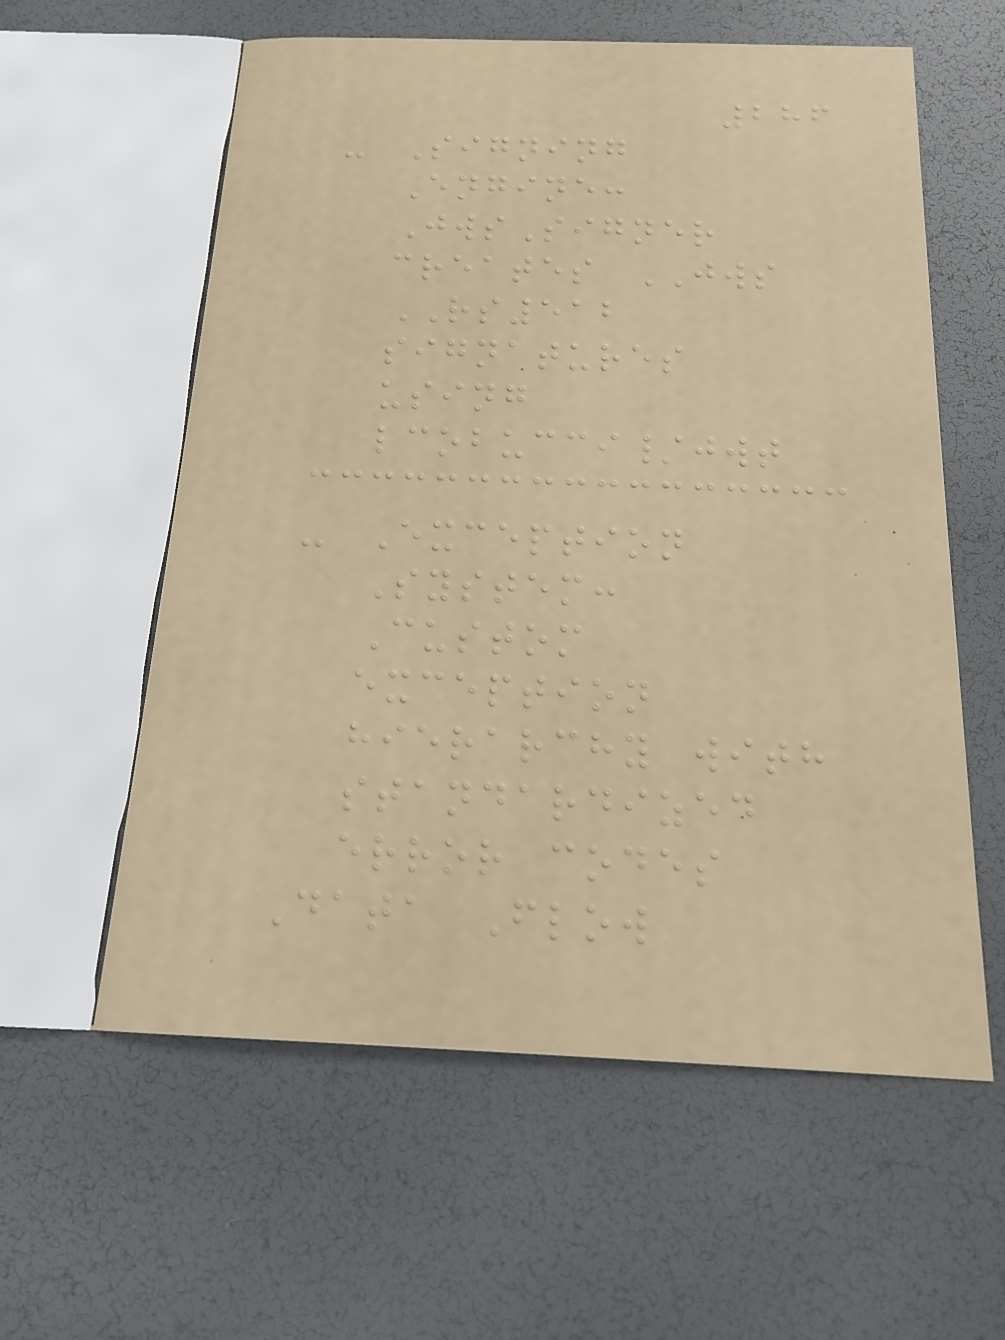286
- Signing
Engine:
JwsSigner
creates JWS
RS512
signatures
using
lcobucci/jwt
- Exception
System:
Custom
exception
hierarchy with
standardized
error codes
Data Flow
